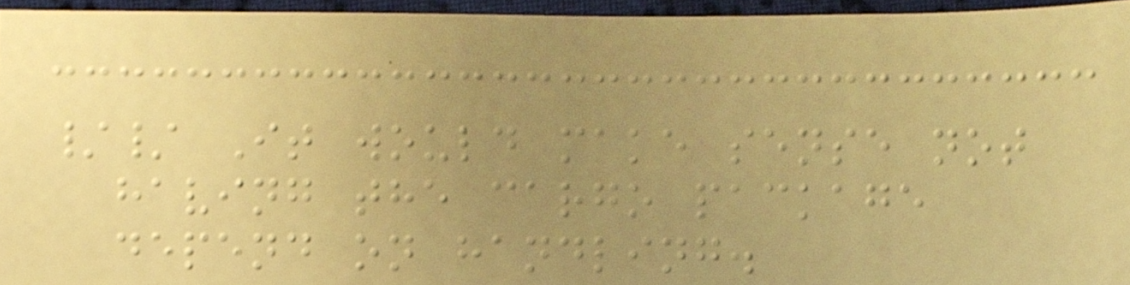// It would make sense not
having the cargo package
depend on handling.
